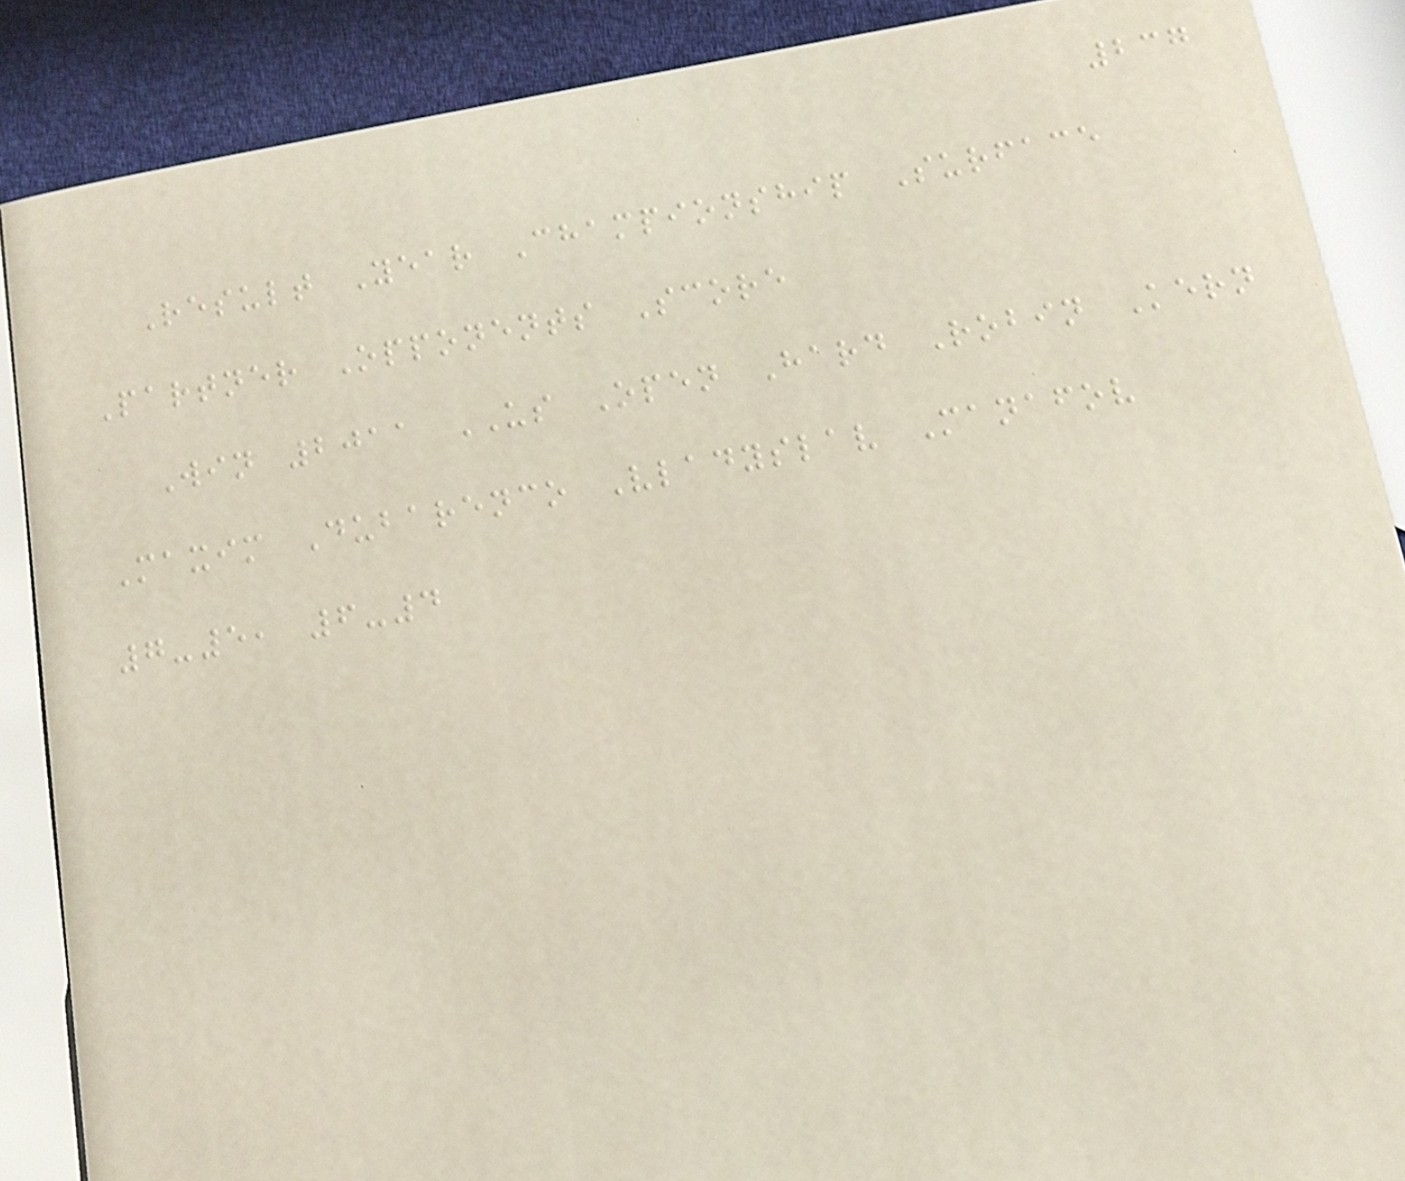237
Result Year Championship Surface
Partner Opponents Score
Win 2011 US Open Hard Robin Kern
Maxim Dubarenco Vladyslav Manafov
7-5, 6-4
